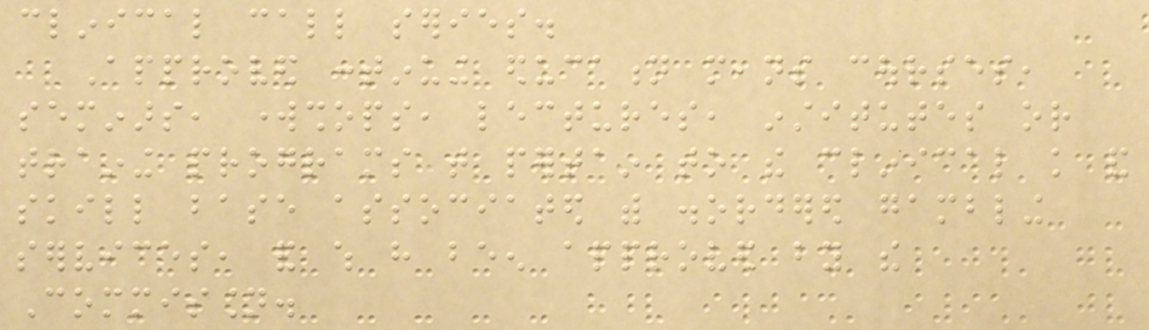clinical call series.
Approved continuing education means courses,
seminars, workshops, lectures, institutes or
training programs that pertain to the clinical knowledge and
skill base associated with disordered gambling
services, and which have been approved by the
Commission.
